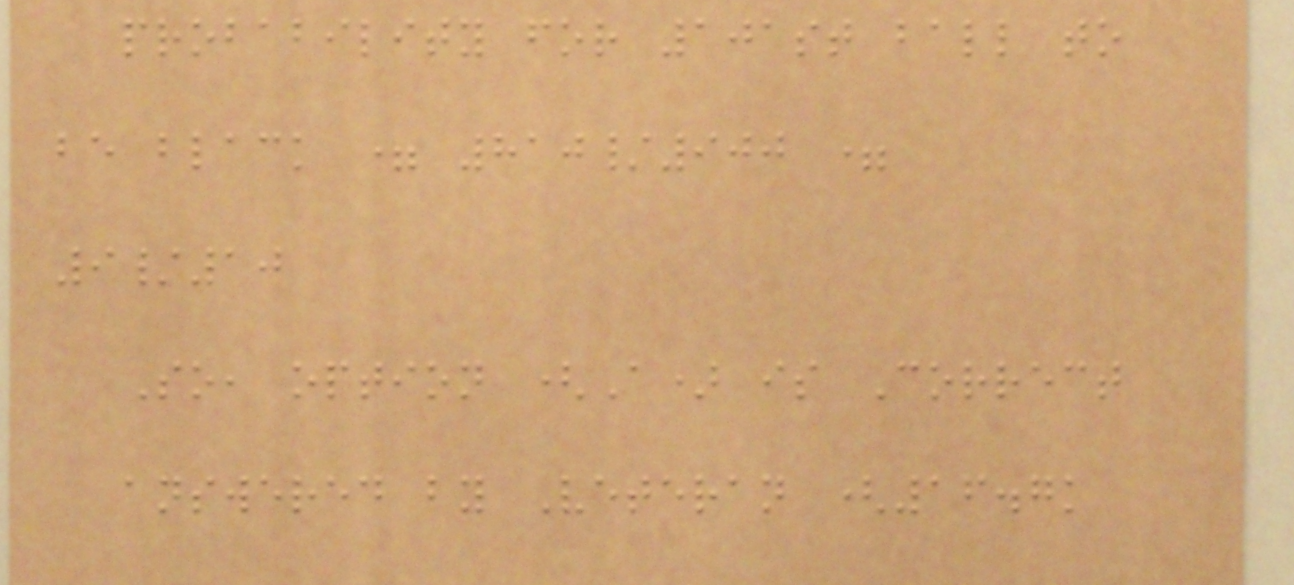probability for 101st ball to
be black = 810/900 =
9/10
So, option (A) is Correct
answered by Veteran (16.7k
